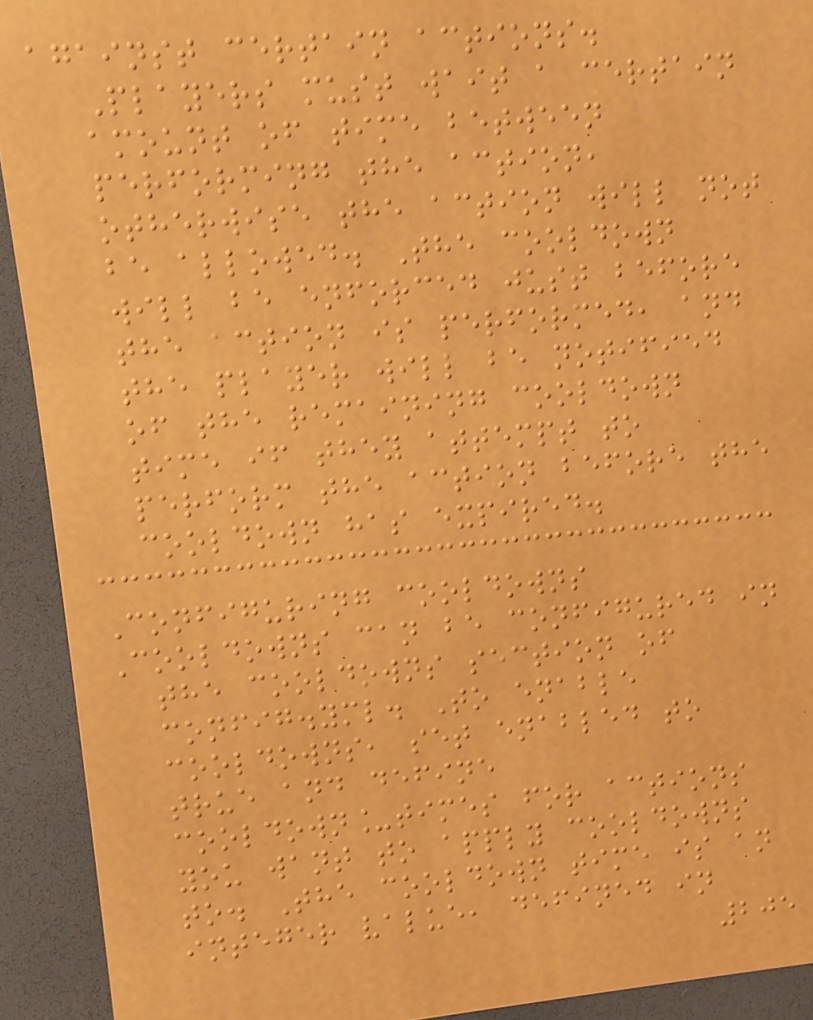against certain actions.
Players must wait a certain
amount of time between
performing the action,
otherwise the action will not
be allowed. The cooldown
will be enforced just before
the action is performed, and
the player will be notified
of the remaining cooldown
time if they attempt to
perform the action before the
cooldown has expired.
Configuring cooldowns
Cooldowns can be configured in
the cooldowns section of
config.yml. To enable
cooldowns, set enabled to
true and define
cooldown_times for actions
you want to apply cooldowns
to. The cooldown time is an
integer value, defined in
205
